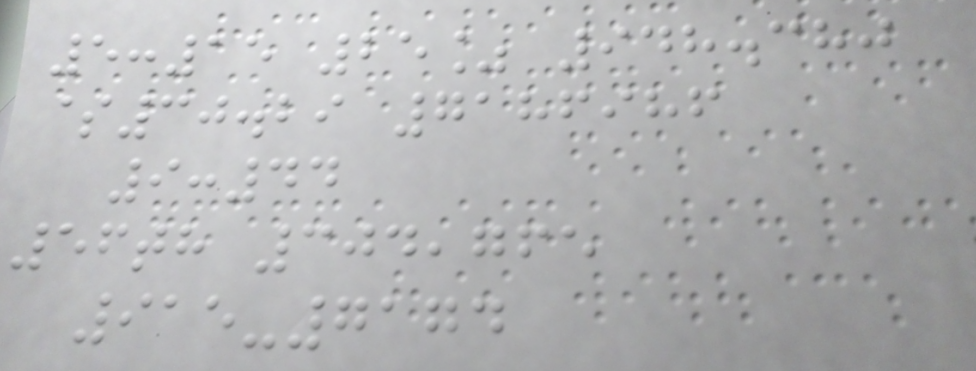5:15 25% 948.380
$30.29 7186986
9:44
56th 304,765
915-7174
